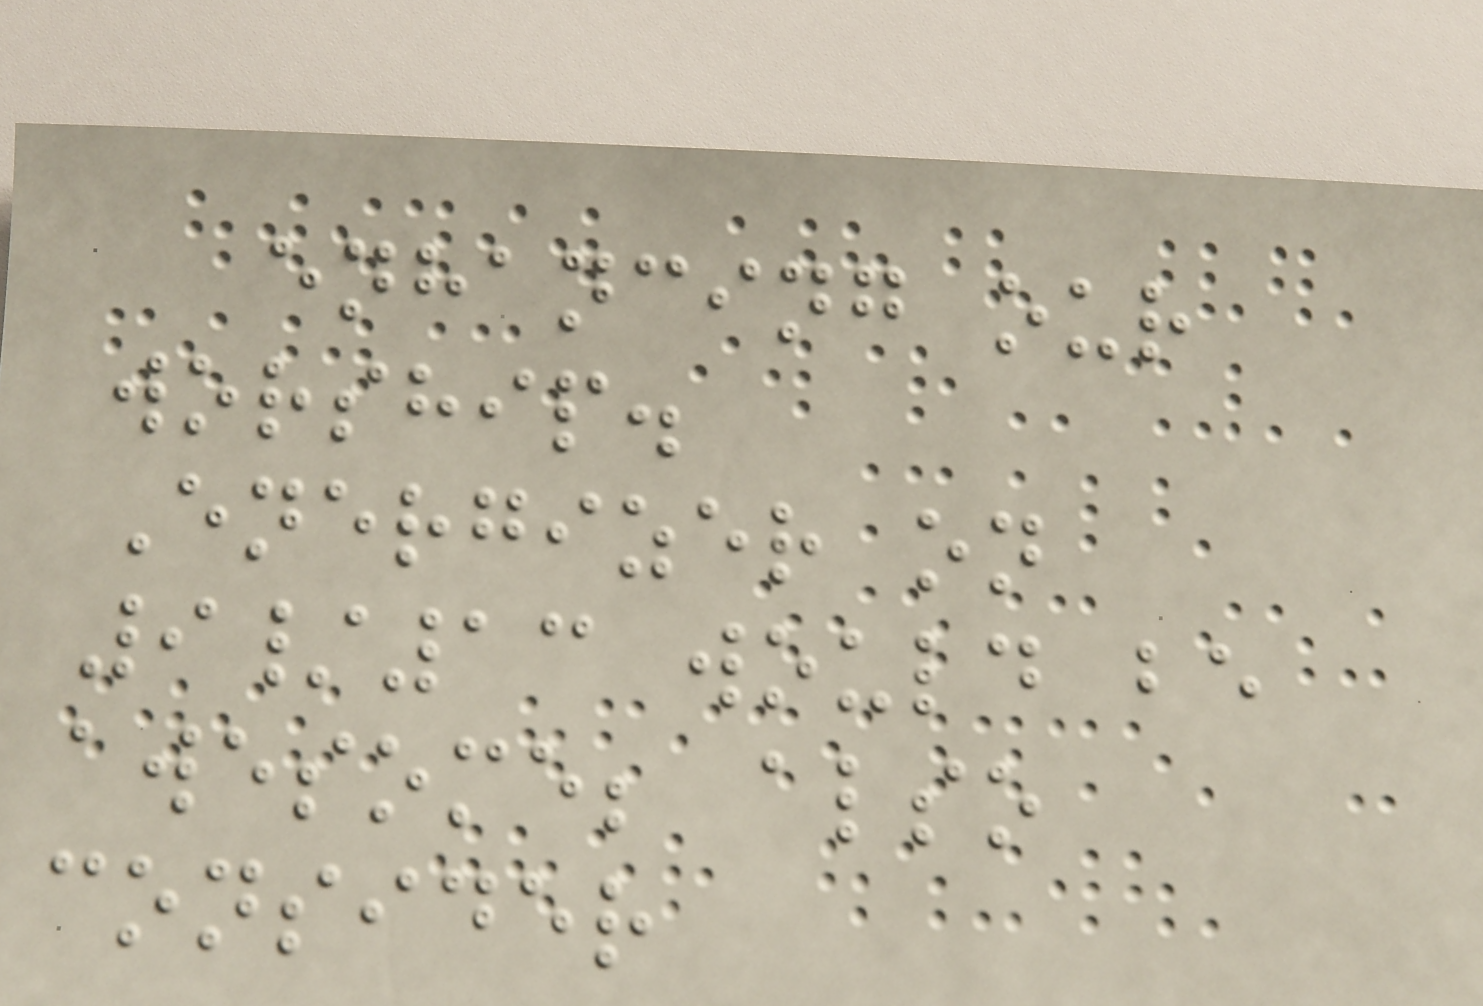enhancing our
worship.
Energizer on
9/13 would be
awesome; also
consider
